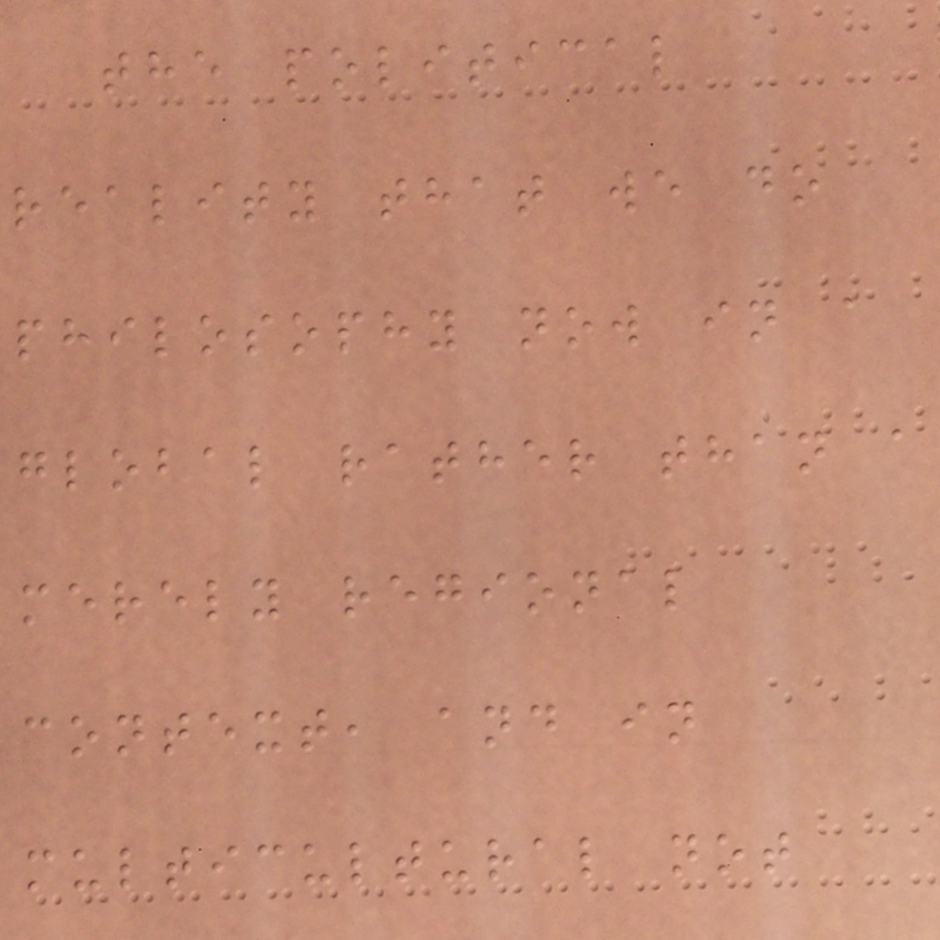the political
reality that we do
philosophy now in a
global rather than a
merely regional
context, and in
multicultural not
